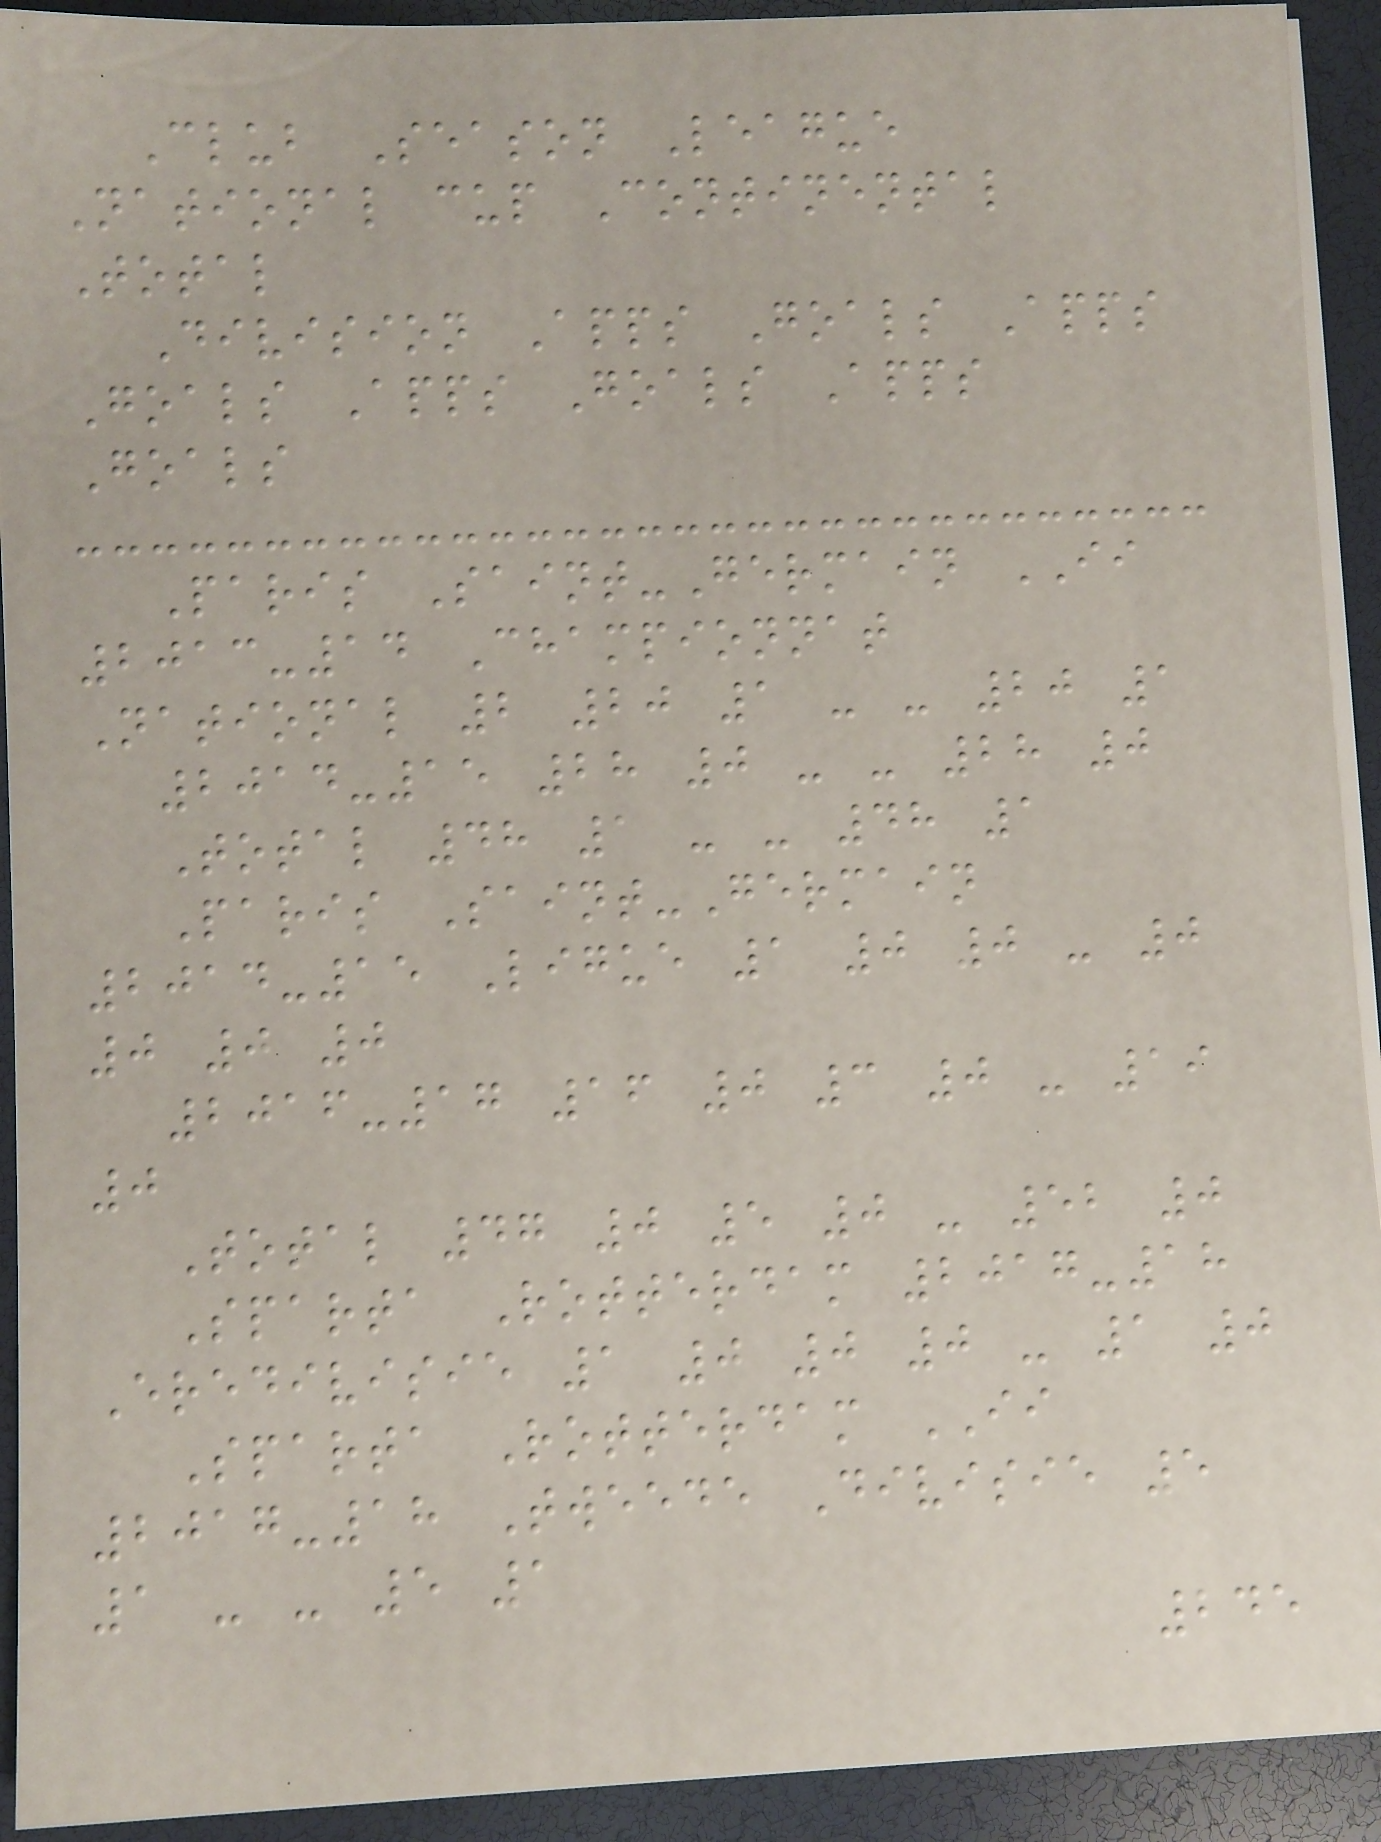Club Season League
National cup Continental
Total
Division Apps Goals Apps
Goals Apps Goals Apps
Goals
Paris Saint-Germain II
2013-14 Championnat
National 2 20 1 - - 20 1
2014-15 28 0 - - 28 0
Total 48 1 - - 48 1
Paris Saint-Germain
2014-15 Ligue 1 0 0 - 0
0 0 0
2016-17 16 0 3 0 - 19
0
Total 47 0 5 0 - 52 0
Sparta Rotterdam 2017-18
Eredivisie 1 0 0 0 - 1 0
Sparta Rotterdam II
2017-18 Tweede Divisie 5
1 - - 5 1
245
